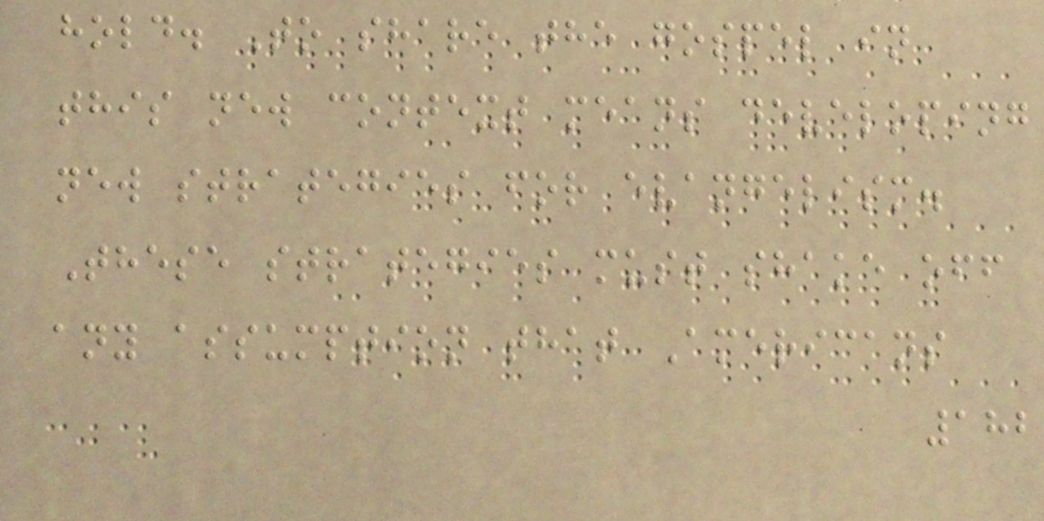hold. To share the gospel in
this new context means developing
new strategies for evangelism.
These strategies must shake off
any assumption that Americans
182
